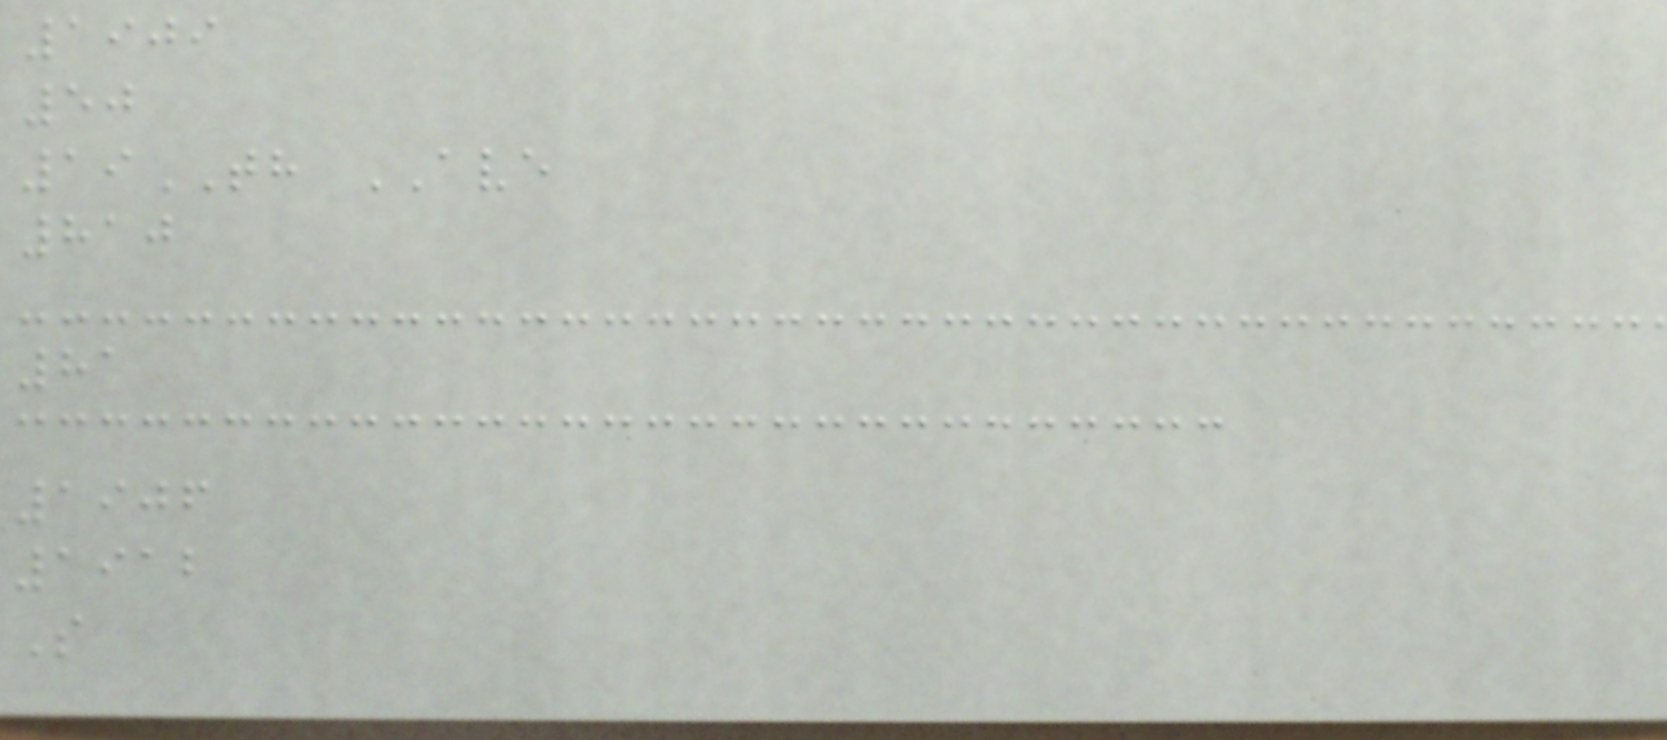1909
50
19TH AVE
810
81
1906
1912
S
